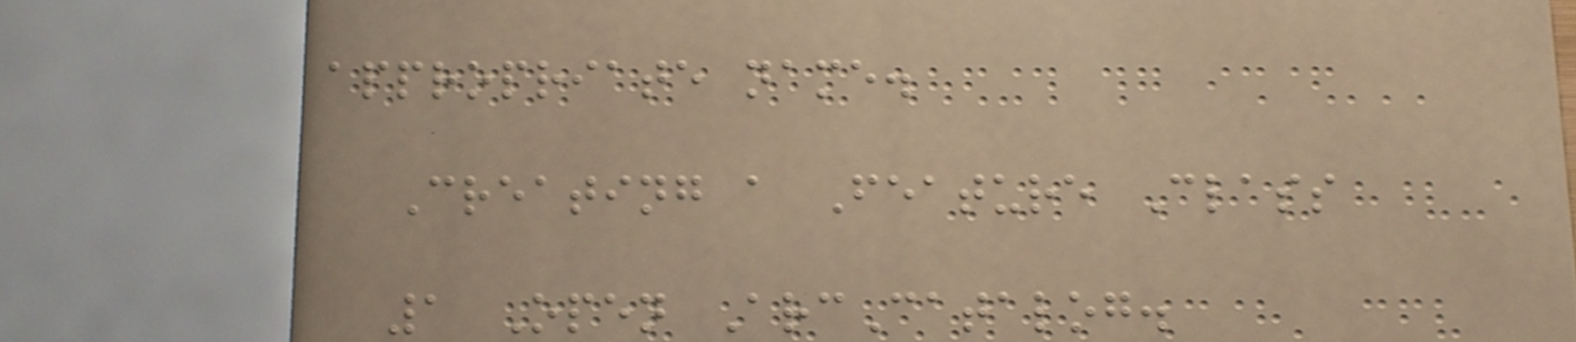appropriate name.
Creating a Feature Class
1 Open ArcCatalog.
